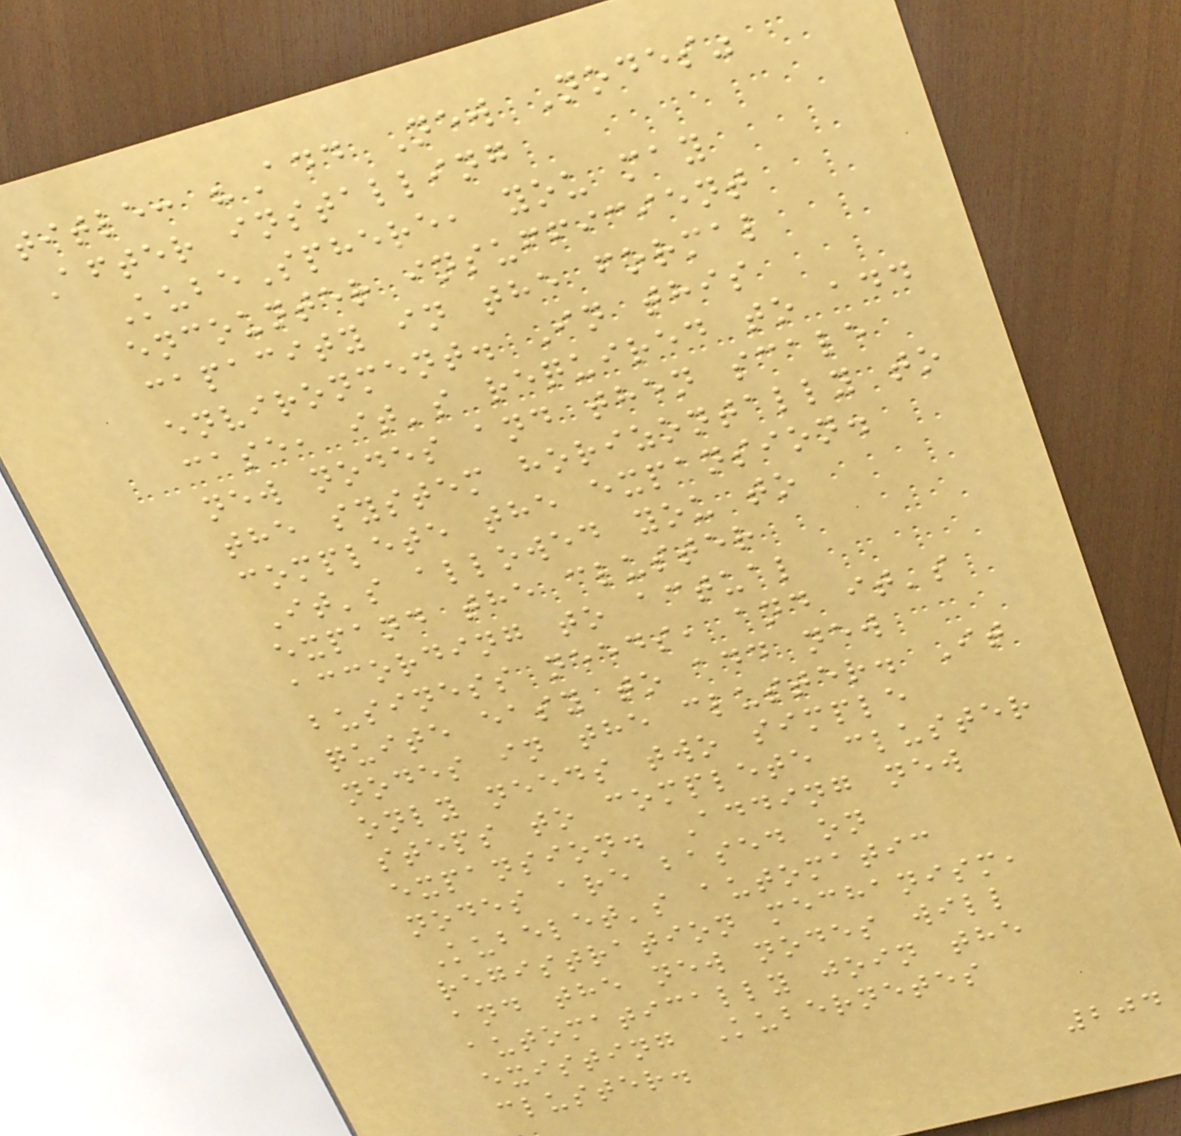title: "Add New Nodes"
After installing
KubeSphere, you may
encounter insufficient
capacity in the formal
environment. In this
case, it's required to add
new nodes and then scale
the system horizontally to
complete the expansion.
It's allowed you to
expand the cluster
according to actual
business needs, and it's
quite easy to add new
nodes in the cluster. It
only needs two simple
steps to complete cluster
expansion. Adding new
nodes are based on
Kubelet's automatic
registration mechanism,
and the new nodes will
automatically join the
existing Kubernetes
cluster.
204
